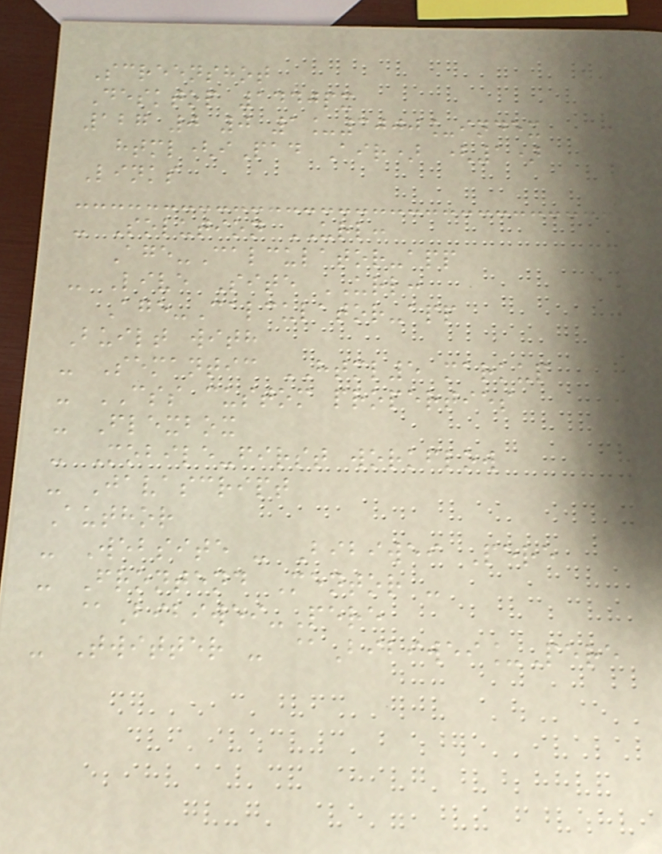Screenshot
Desktop 1440px
127 0 0 1_3000_index
html(iPad Air) (1)
Links
- Solution URL:
Age-Calculator-app
- Live Site URL:
Age-Calculator-app
Built with
- Semantic HTML5 markup
- CSS custom properties
- Flexbox
- Mobile-first workflow
- Javascript
Author
- Website - Bibiwei Pere
- Frontend Mentor -
@Bibiwei-Pere
- Twitter - @Bibiwei_Pere
